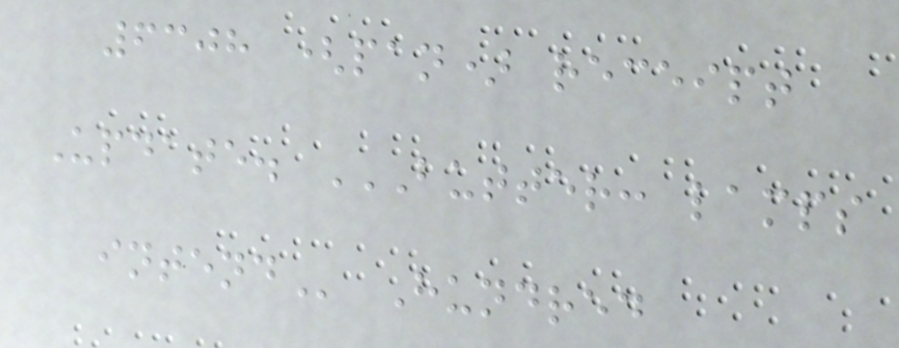6308 (pan) receipt
Update. BUTTER: LAMPS
INTEND Hundred
